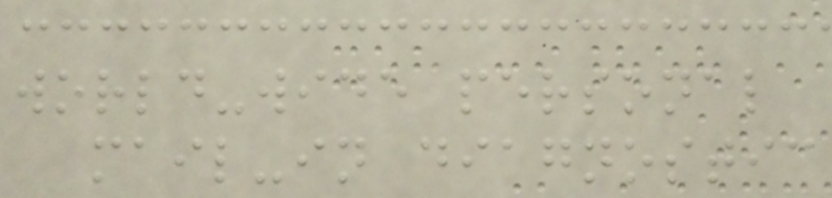world-wide personal
mail-in diagnostic
